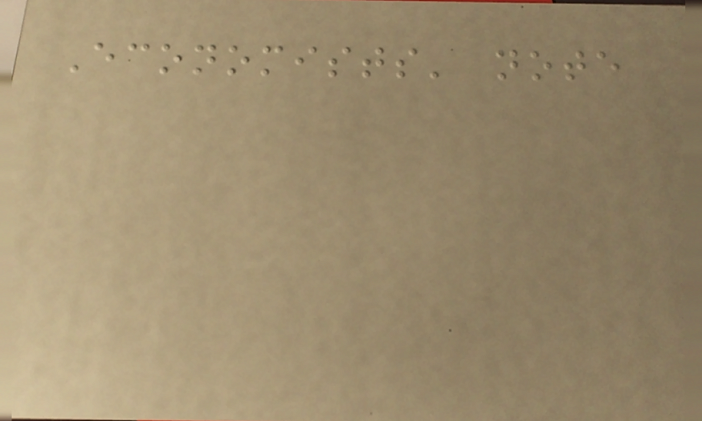Economists' note
